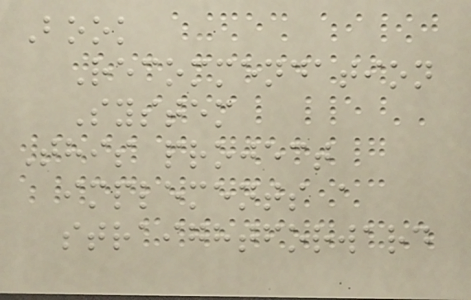Book
Recommendation
System
This project
implements a
straightforward
